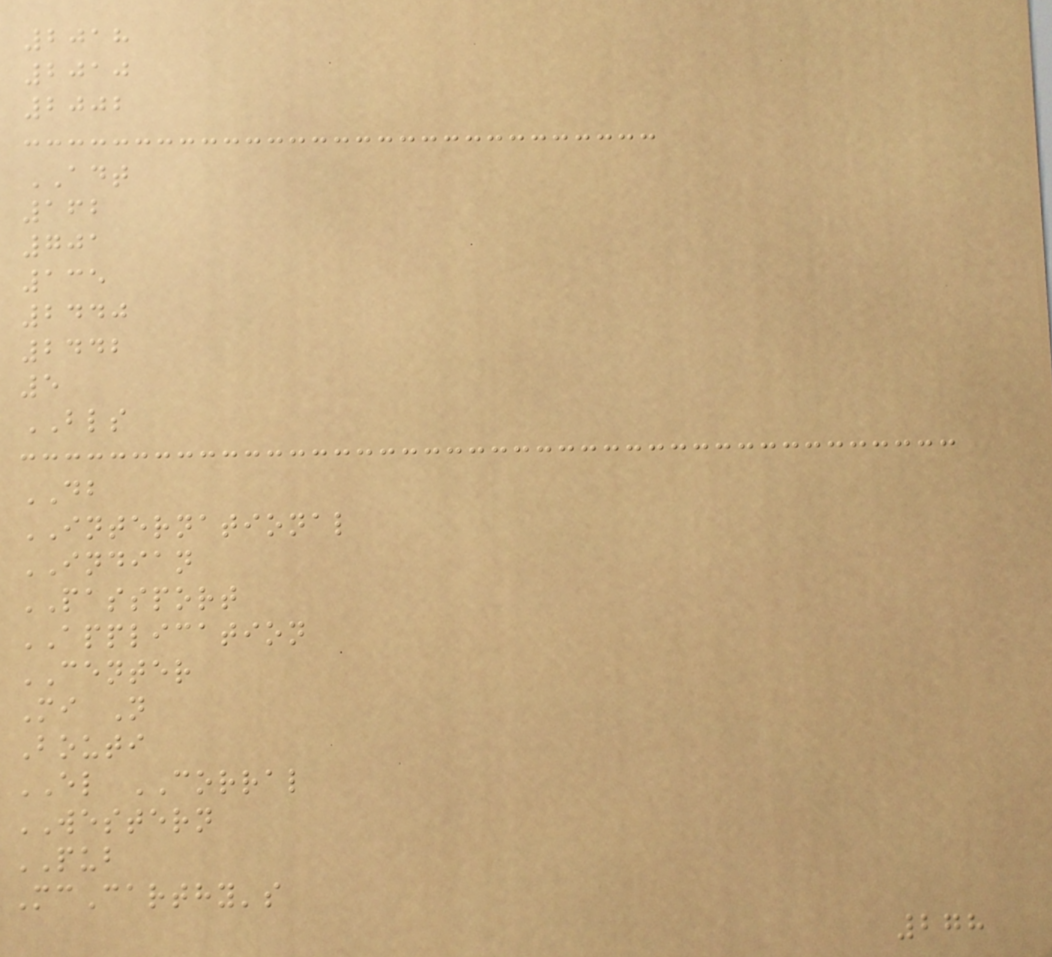2018
2010
2002
ADT
162
701
135
2440
2442
5
BLS
DB
INTERNATIONAL
INDIAN
PASSPORT
APPLICATION
CENTER
Mi N
Bouti
EL CORRAL
WESTERN
PUB
McCarthy's
278
